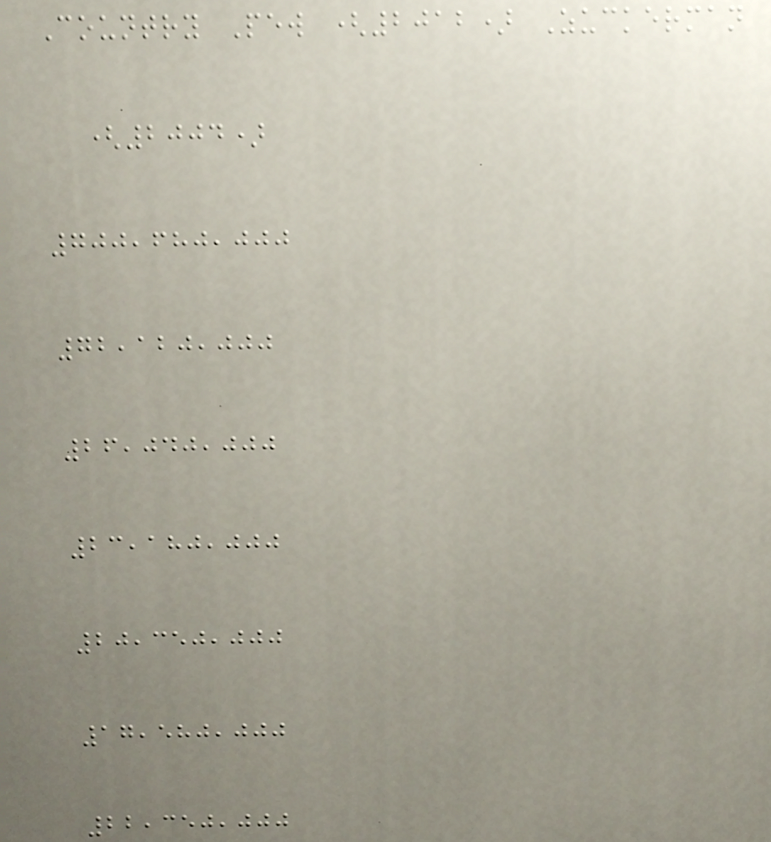Country Pew (2012) Zuckerman
(2004)
700,680,000
72,120,000
26,040,000
23,180,000
20,350,000
17,580,000
22,350,000
